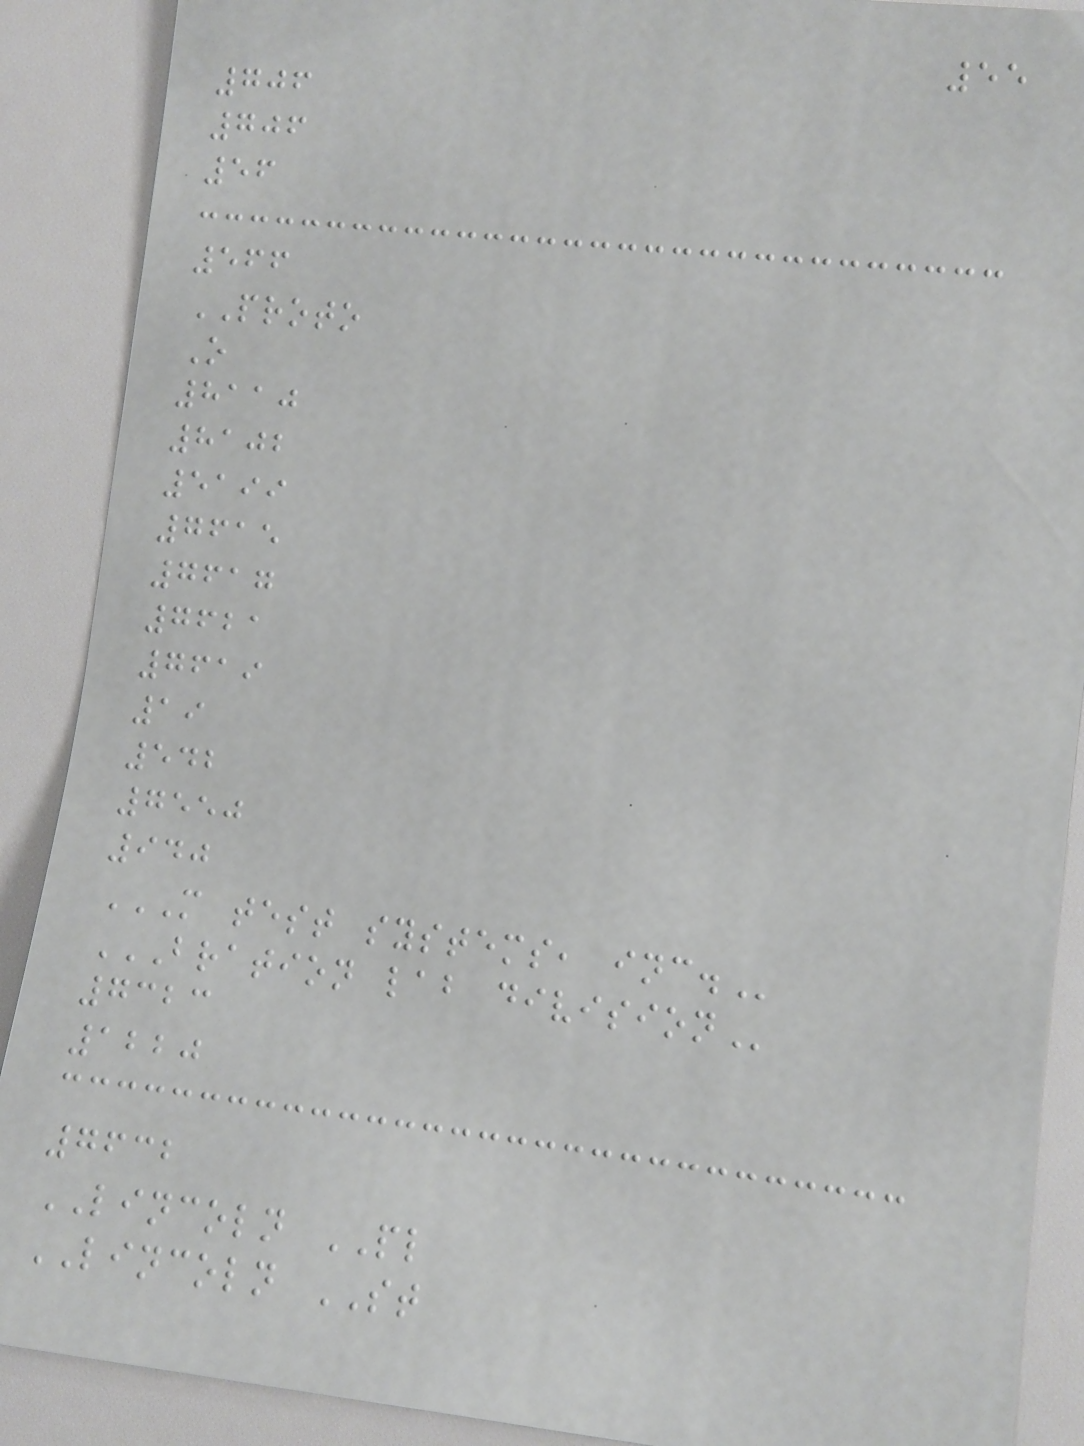55
706
706
56
566
PROTO
O
8110
8102
5199
7615
7617
7621
7619
19
542
7550
940
M TEST SYSTEMS, INC.
BRATION LAB DIVISION
7323
1220
7632
LINCOLN PL
LINCOLN ST
